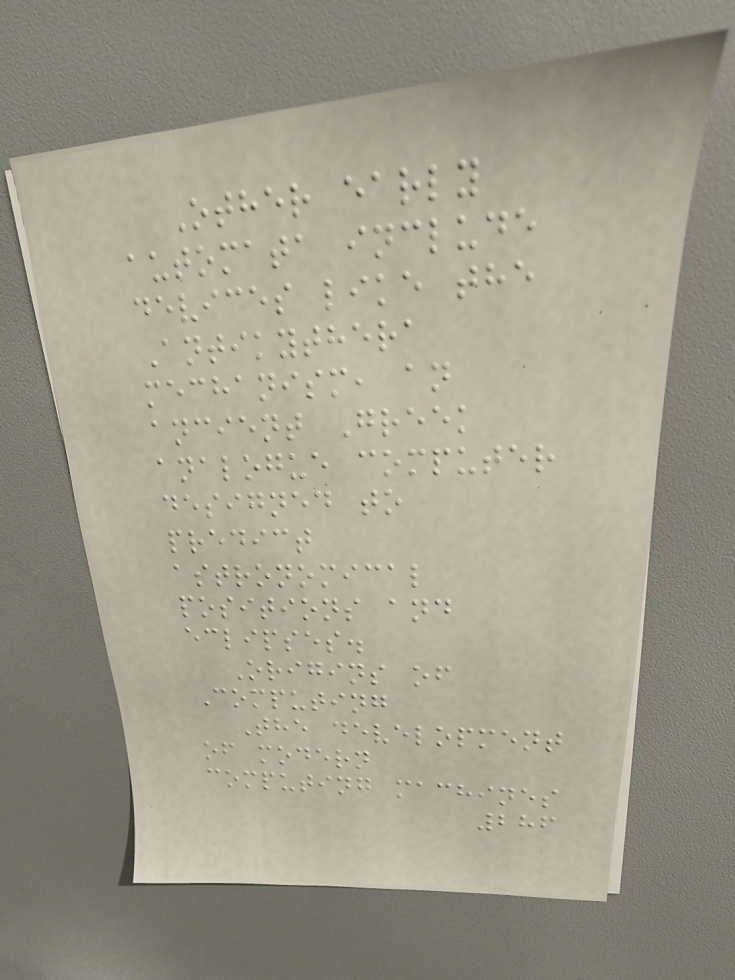Other early
automata include
devices like the
Antikythera
mechanism, an
ancient Greek
analogue computer
designed to
predict
astronomical
positions and
eclipses.
Origins of
Computing
The development
of modern
computing machines
286
